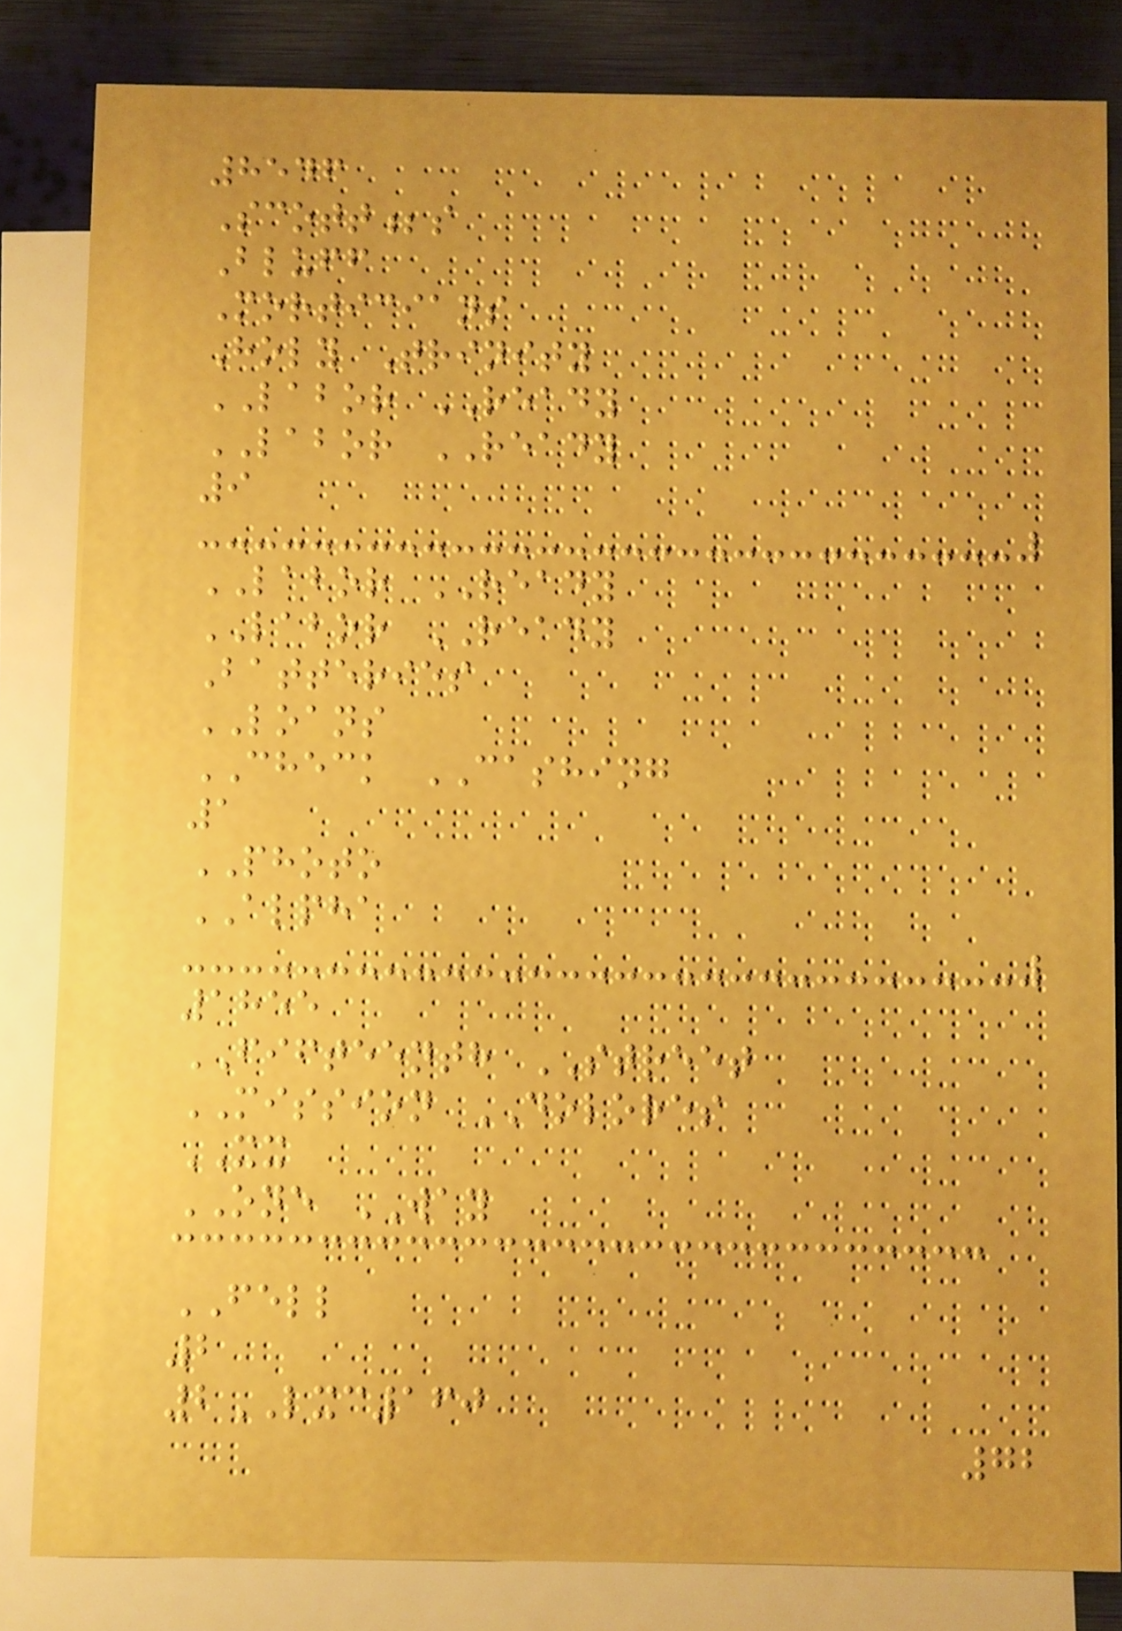8546
Scott;s
Bluff
Morticians
Holy Trinity
LABOR READY
LABOR READY
9
LABOR READY
LABOR READY
Batteries
LOANS
CHECK CASHING
1
PHOTO
ALPHA
1855
FIFTEENTH STREET
MISSION DOLORES
XX
ONE WAY
FELL
2
2LXC160
72
